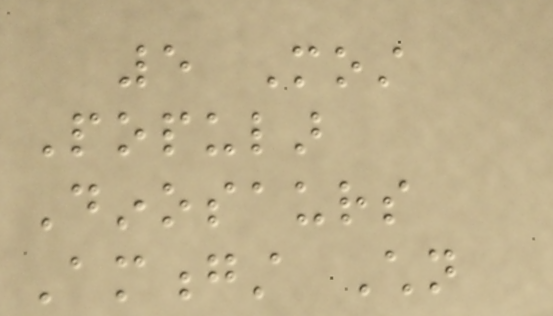5 Most
Popular
Dinosaurs
Amongst Children
